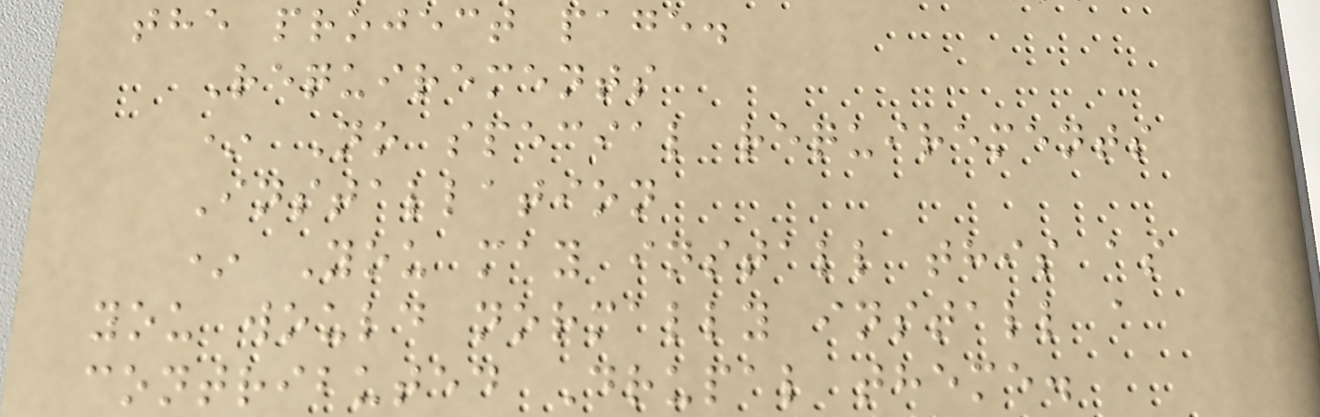the project page.
Requirements
* No special requirements
Installation
* You may install this as
you would normally install a
contributed Drupal theme.
